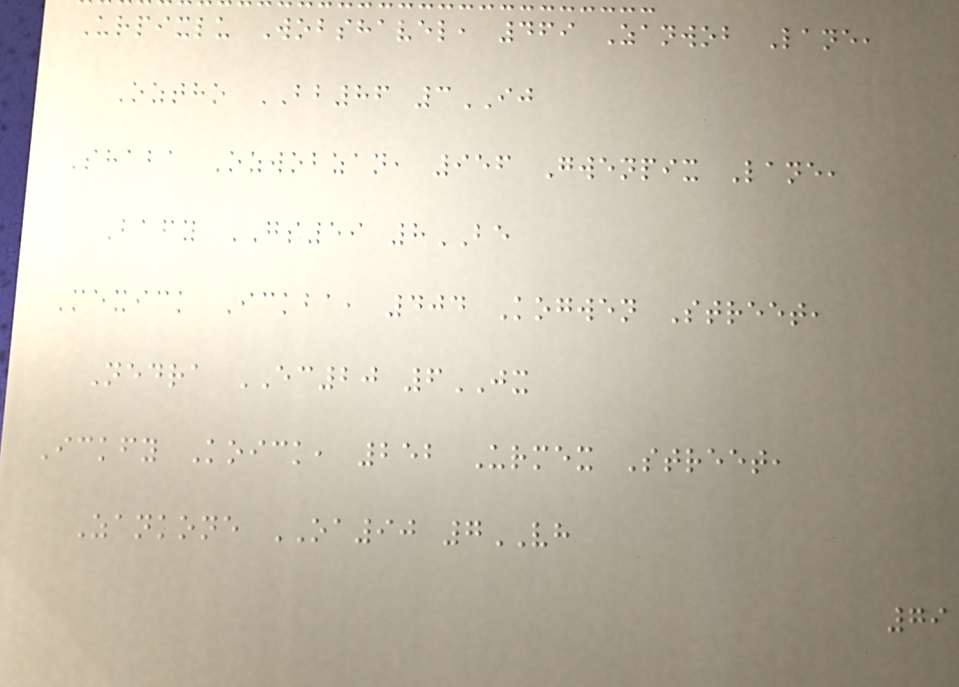Urpixlu Wobshavel, 469 Zanwob Lane,
Oztho BB86 3IJ
Shaba Ozwobzan, 956 Gwenpix Lane,
Bafy GS59 8BE
Mexick Ickba, 404 Kogwen Street,
Nedra EC20 6JX
Ickfy Koick, 252 Urmex Street,
Zankone OA90 7VH
79
